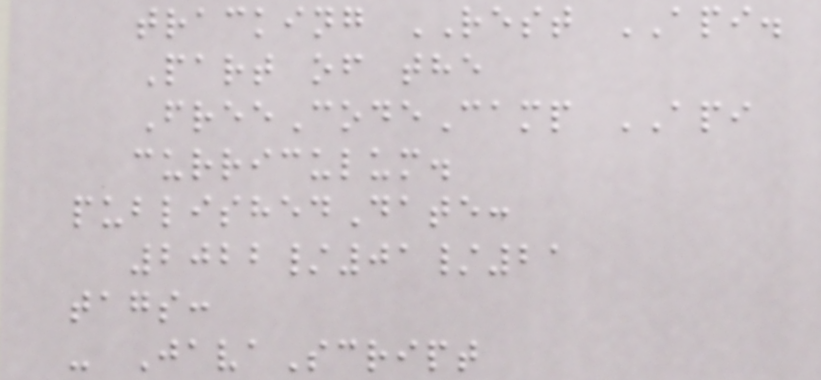tracking REST API.
Part of the
FreeCodeCamp API
curriculum.
publishedDate:
2022/01/21
tags:
- JavaScript
